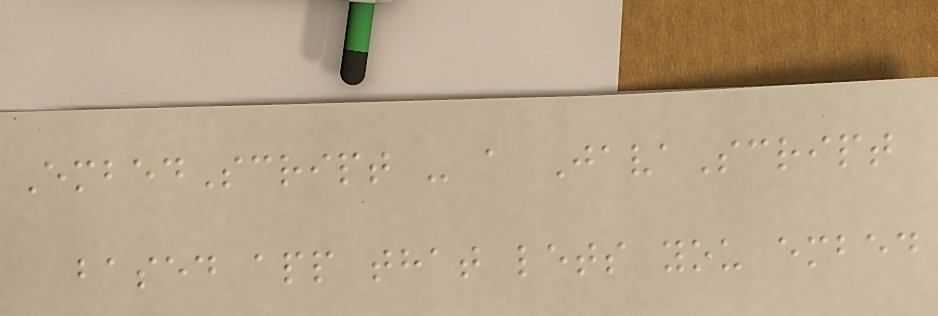EmbedScript - a JavaScript
based app that lets you embed
